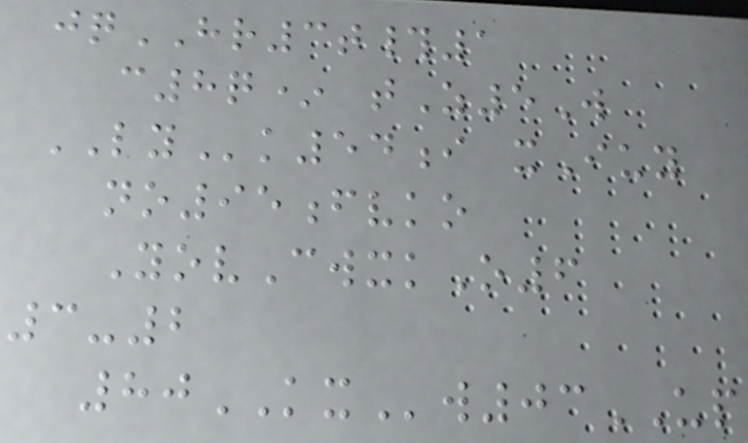jqHR3t#1
c8q* tZ5W
LYk54i xIuy
no95fvko
YovCwxkO6
3-2
80KXw03UP
